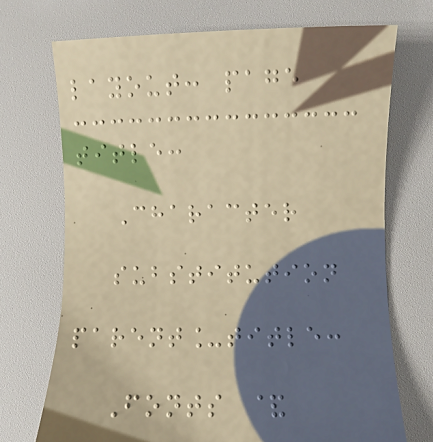layout: page
title:
Character
substitution
parent_title:
Fonts &
